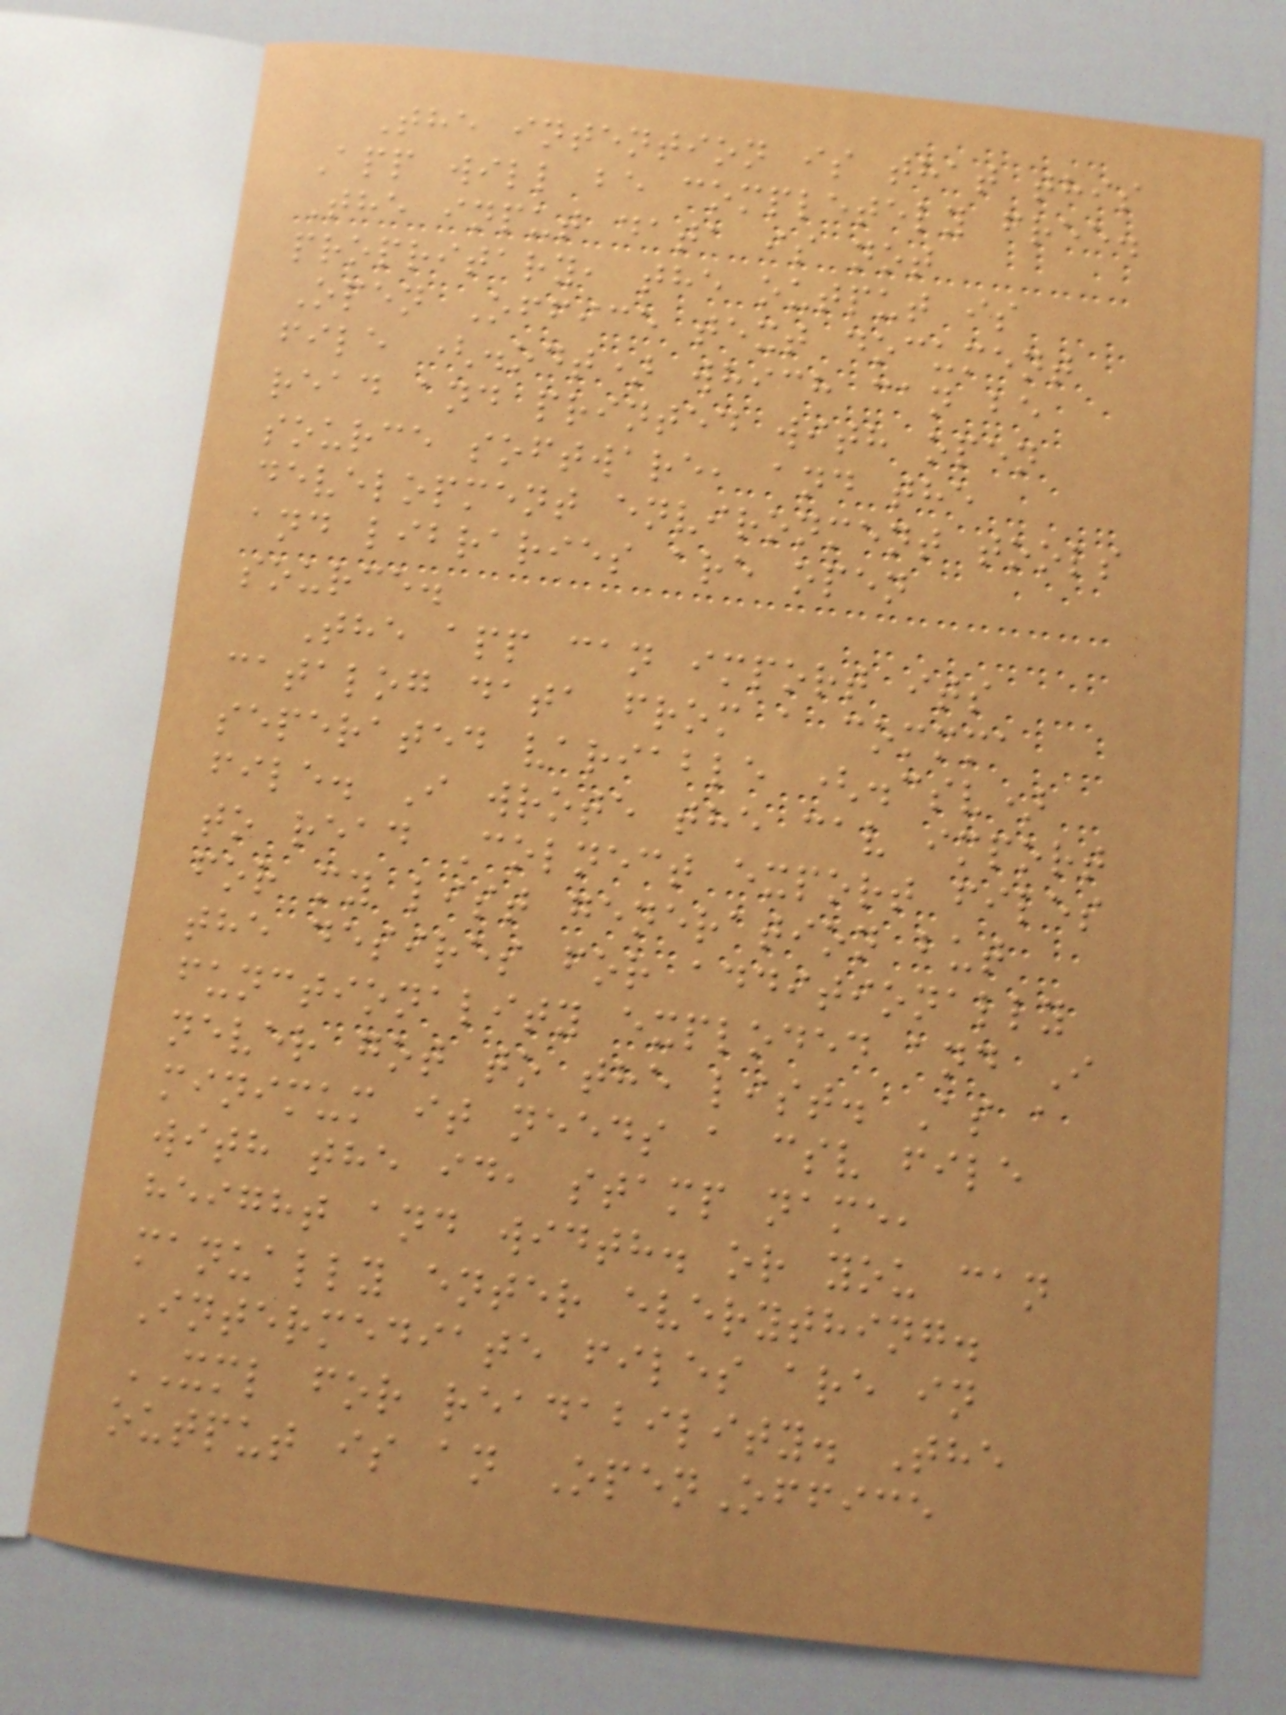The intention is that this
App will be completely free.
The input data is not
propritary, the output is
Open Office text document
file (.odt) which can be
read and printed with open
source software, and the
development environment tools
and libraries are open
source.
The app can import its
catalog data from a commma
seperated variable (.csv)
file. I wrote the cav import
to read Colnect export files
for my list generation but
the desires for additionally
functionality exploded and I
never got to the list. As a
minimum it needs a csv file
with the id, stamp name,
height and width. or you can
manually enter everything.
Intermediate files are in
XML for readability. The
output is an OpenOffice
